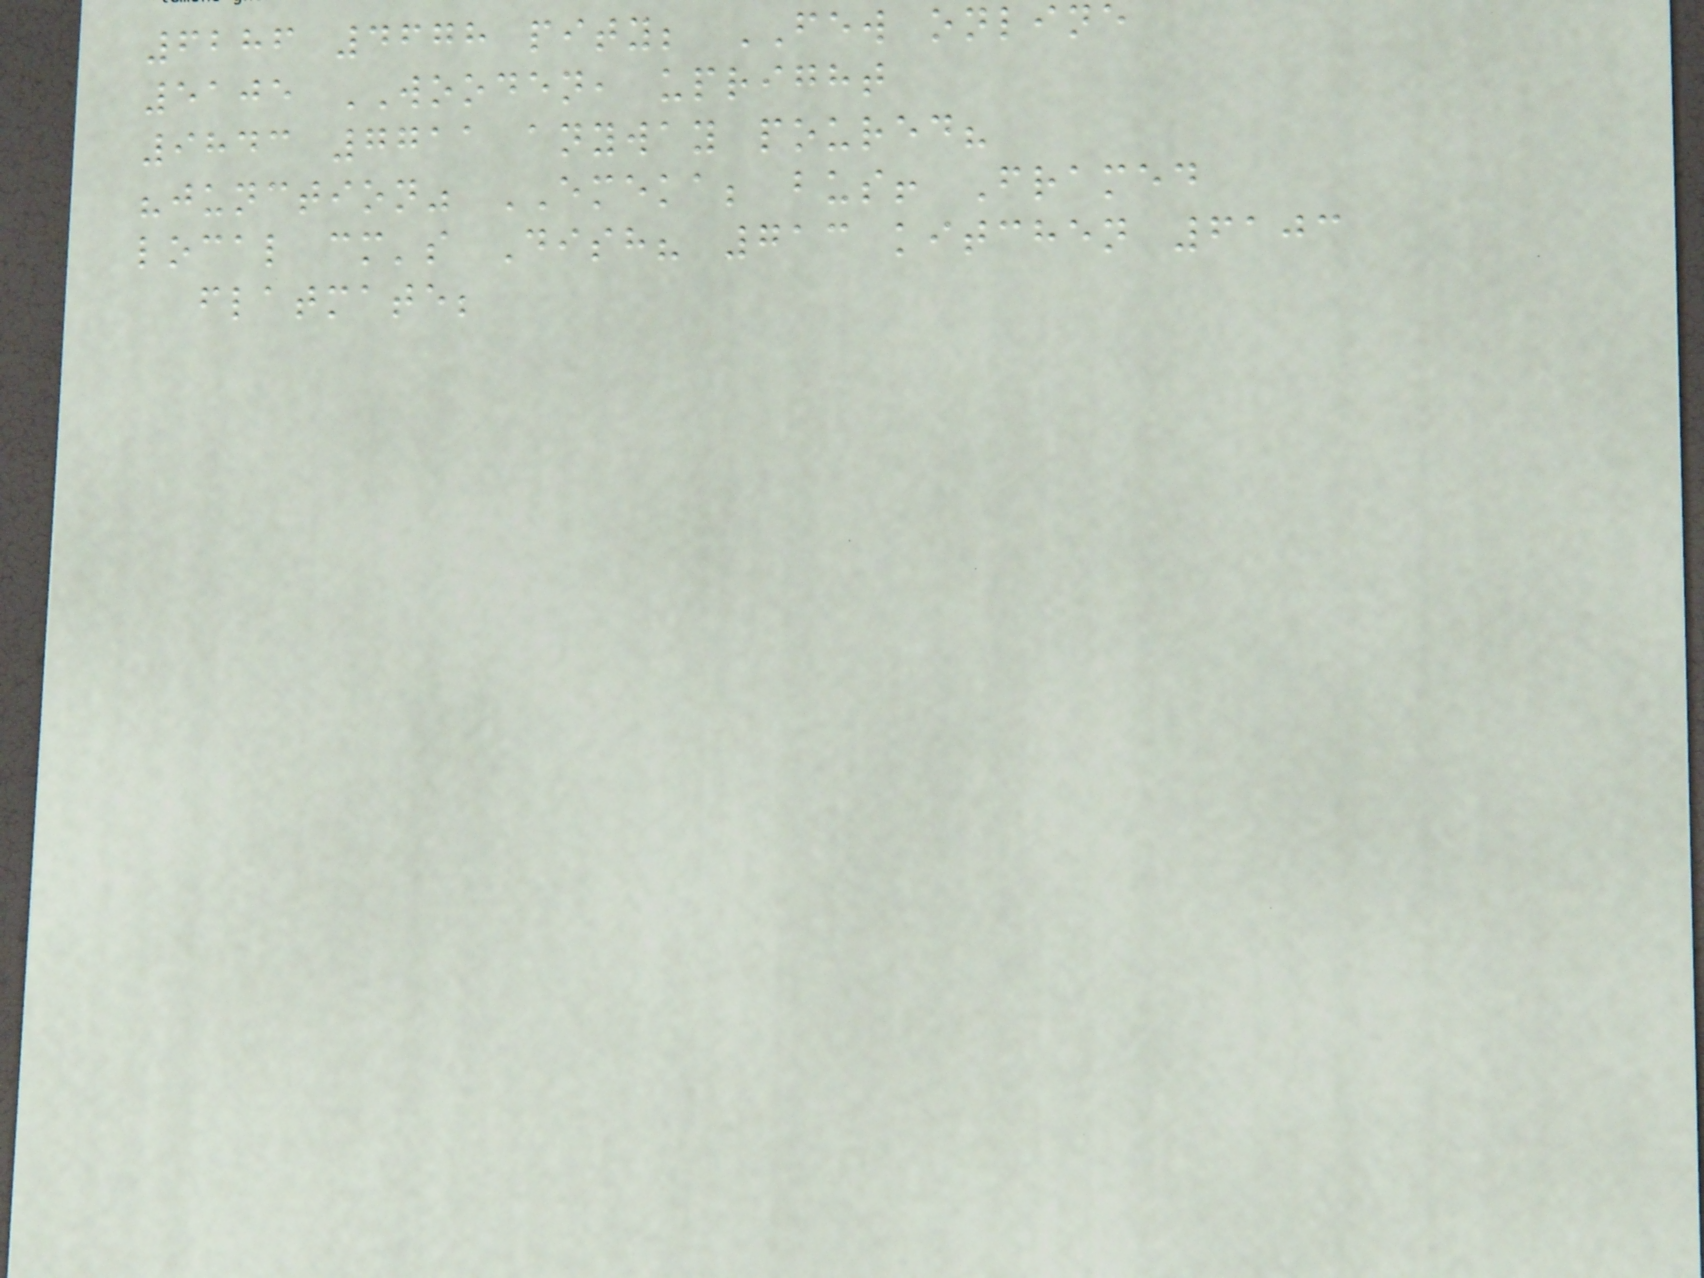6286 4678 pity; FEW online
5105 WOODEN, upright
9843 7711 anyway poured?
"junction" EMEKA; bus! Framed
local cm's Dish? 713 kitchen 6103
flatmate;
